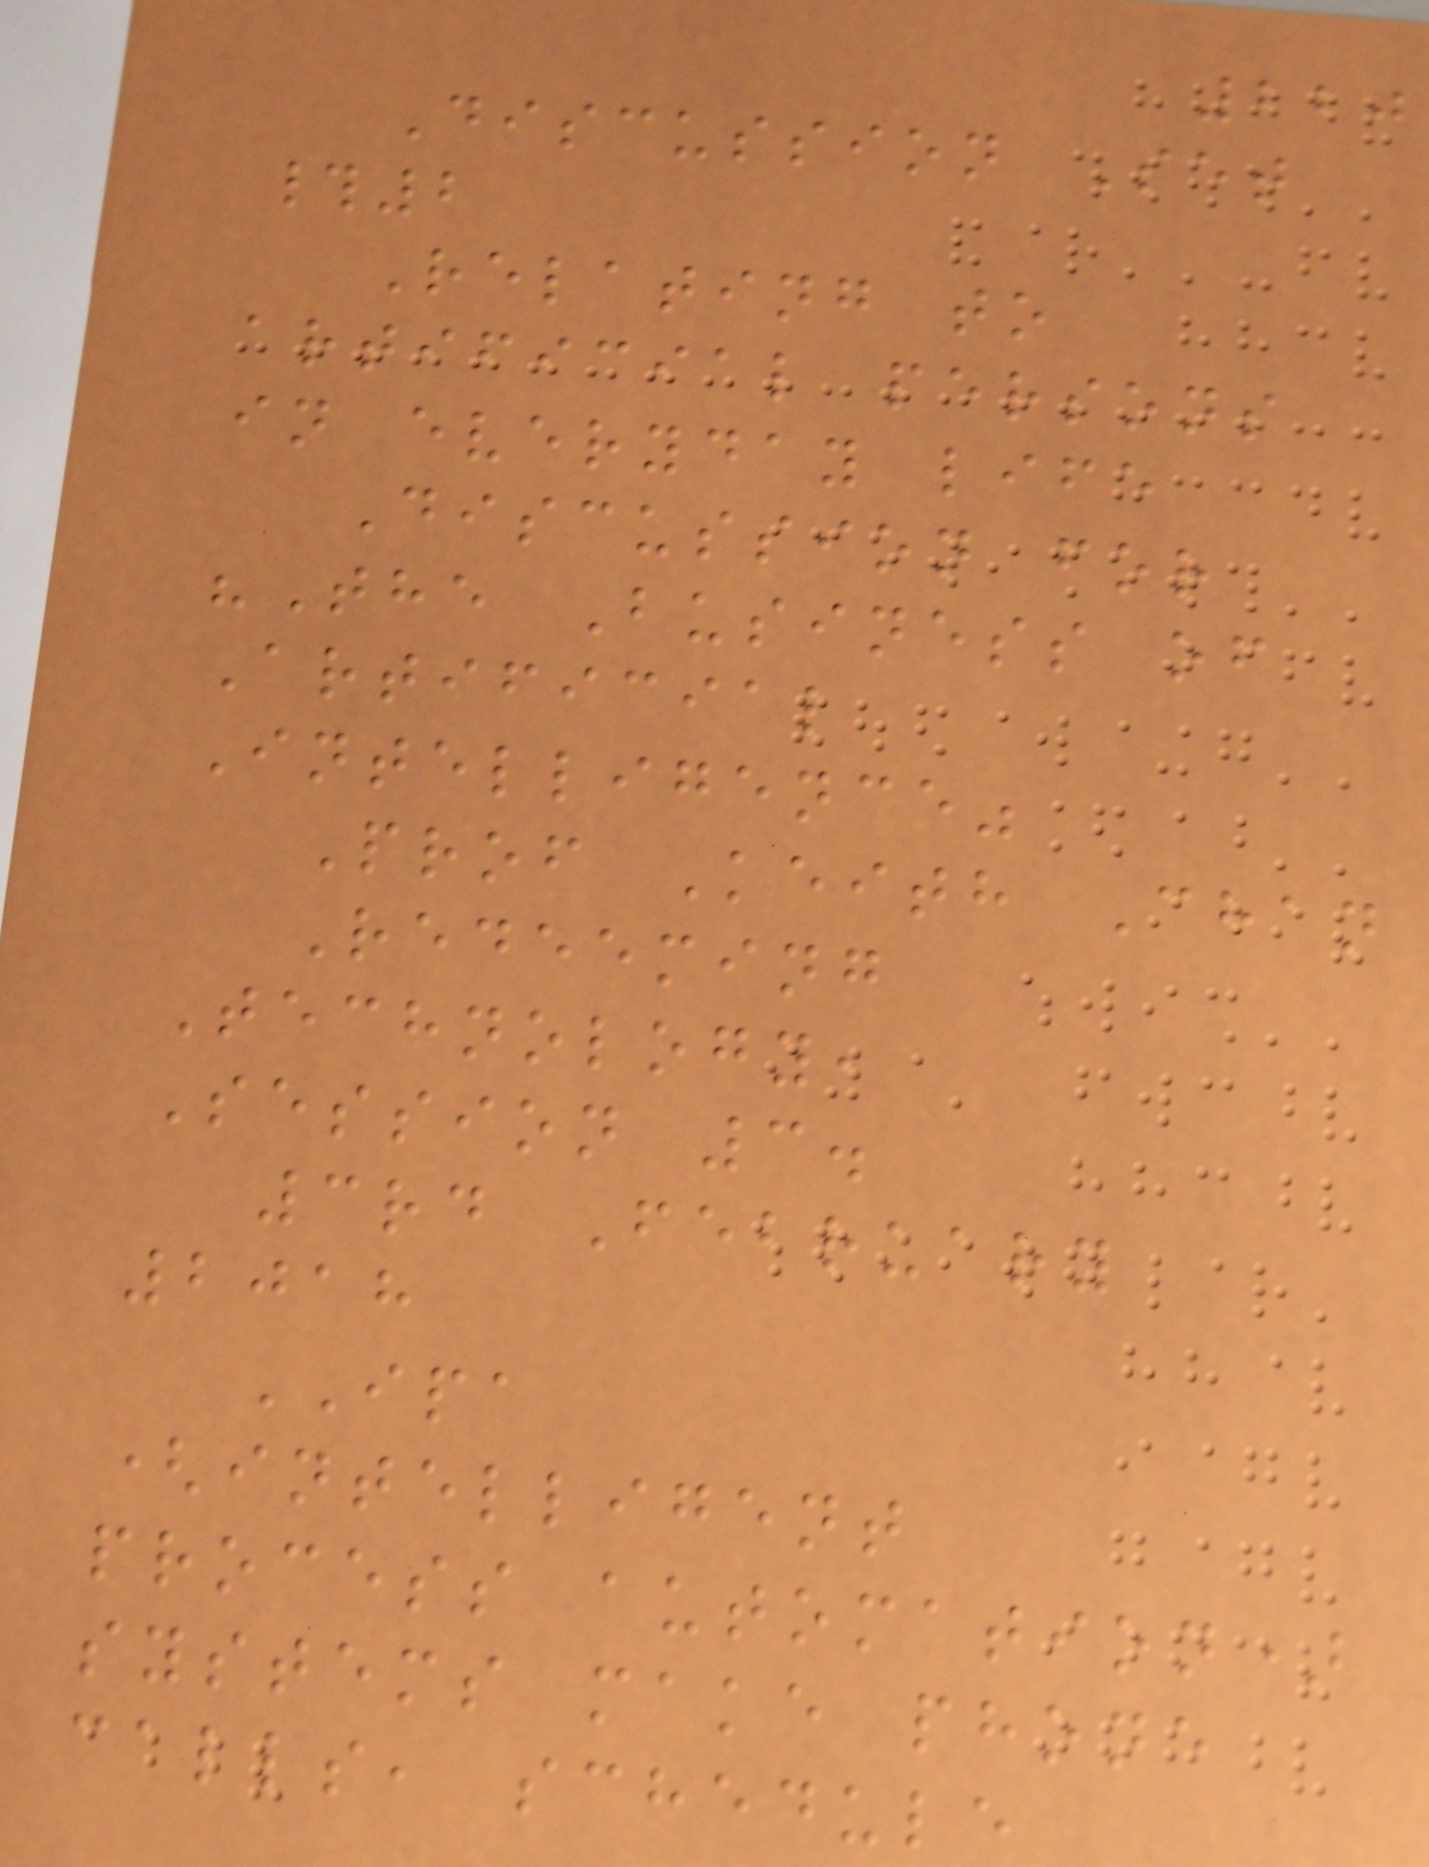220
Discussion Set
#2
Relating to
artificial persons
in everyday life
Discussion for
"The Business of
Artificial
Intelligence"
Prof Keith Chan
Redeeming
Technology,
Session 3.
3rd February
2018
IPA
(intelligent
process automation)
systems make phone
calls, schedule
